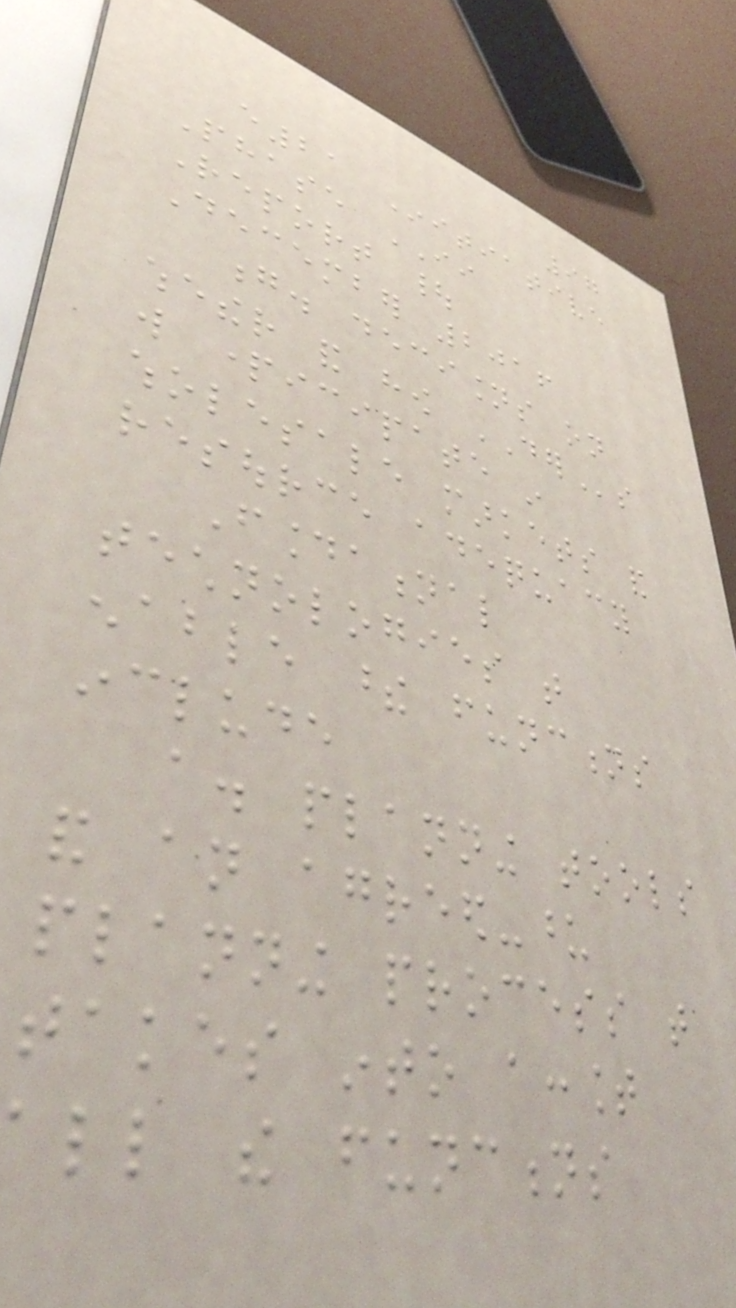97
e21 Initiative
Phase II
Report |
December 2016
g. decisions on
whether and how DERs
will participate in
wholesale markets and
resource adequacy
Foundational
technologies that
enable these functions
include
a. planning tools
and an agreed-upon
planning process that
takes into account
all the functions
